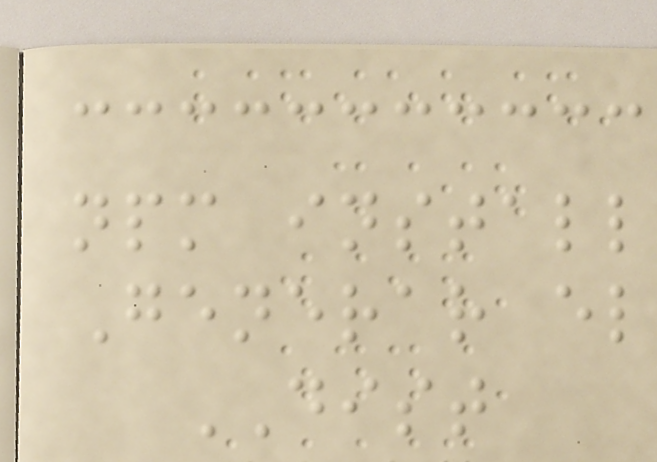npm install
Generar el
DIST
